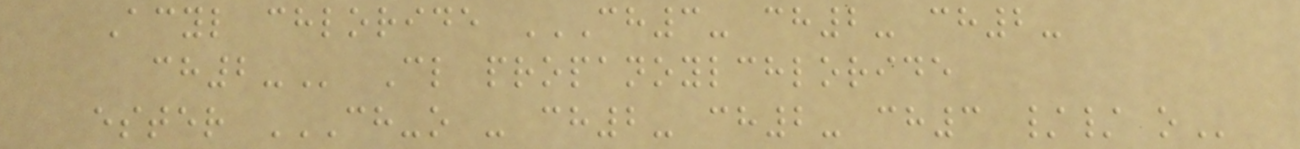Acyl chloride CH3- CH2- CH2-
CH2- Cl propanoylchloride
ester CH-O - CH2- CH2- CH3 // O
